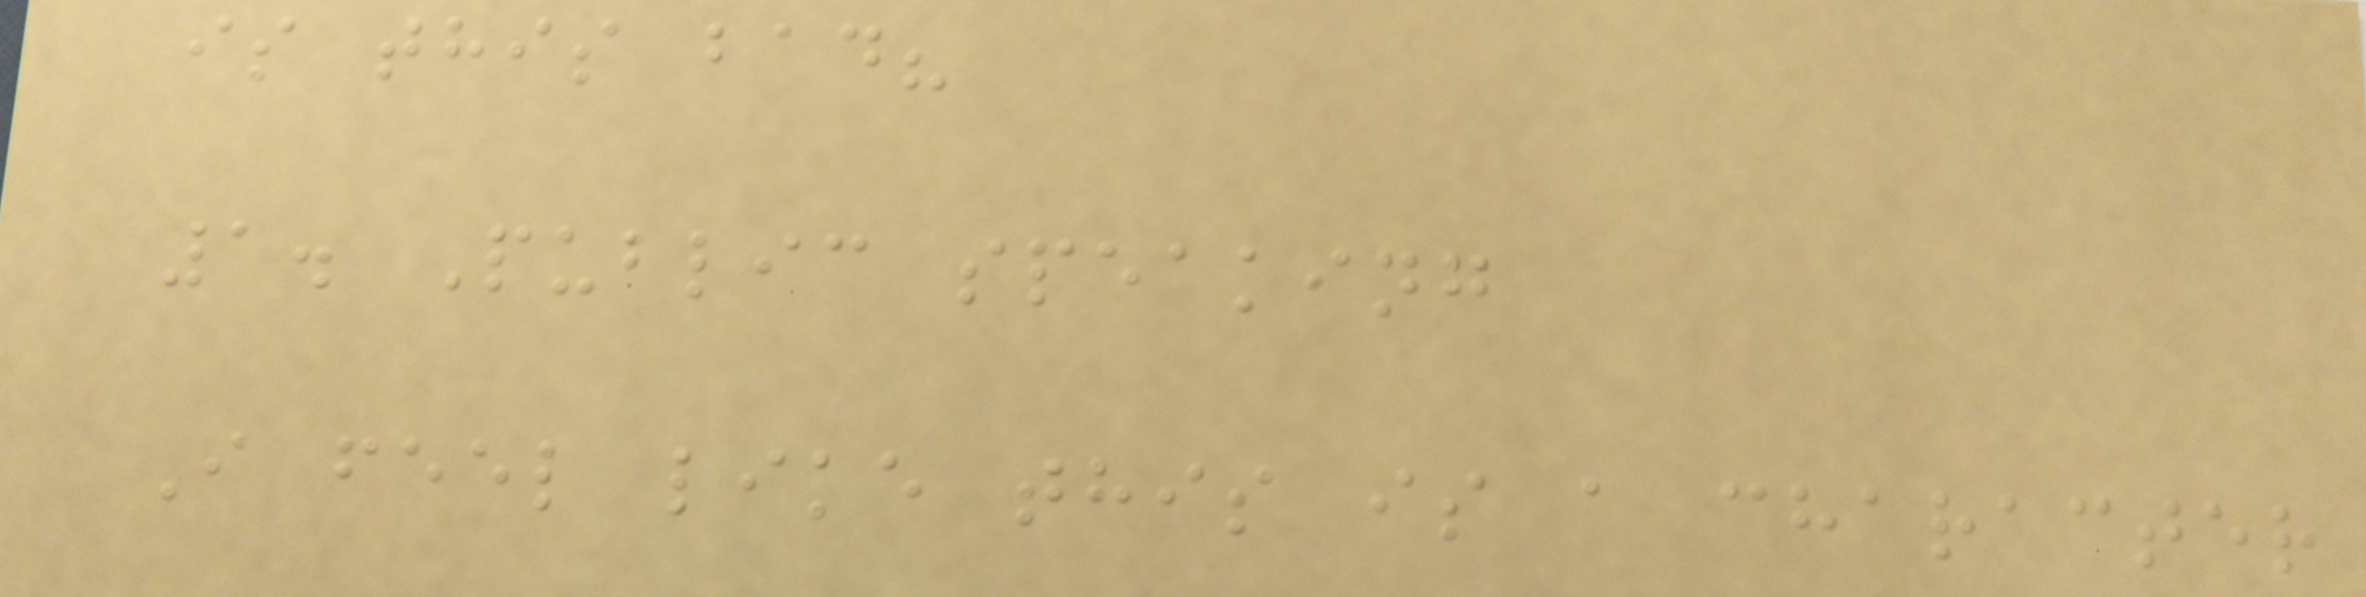is this bad?
1. Public speaking
I feel like this is a character
